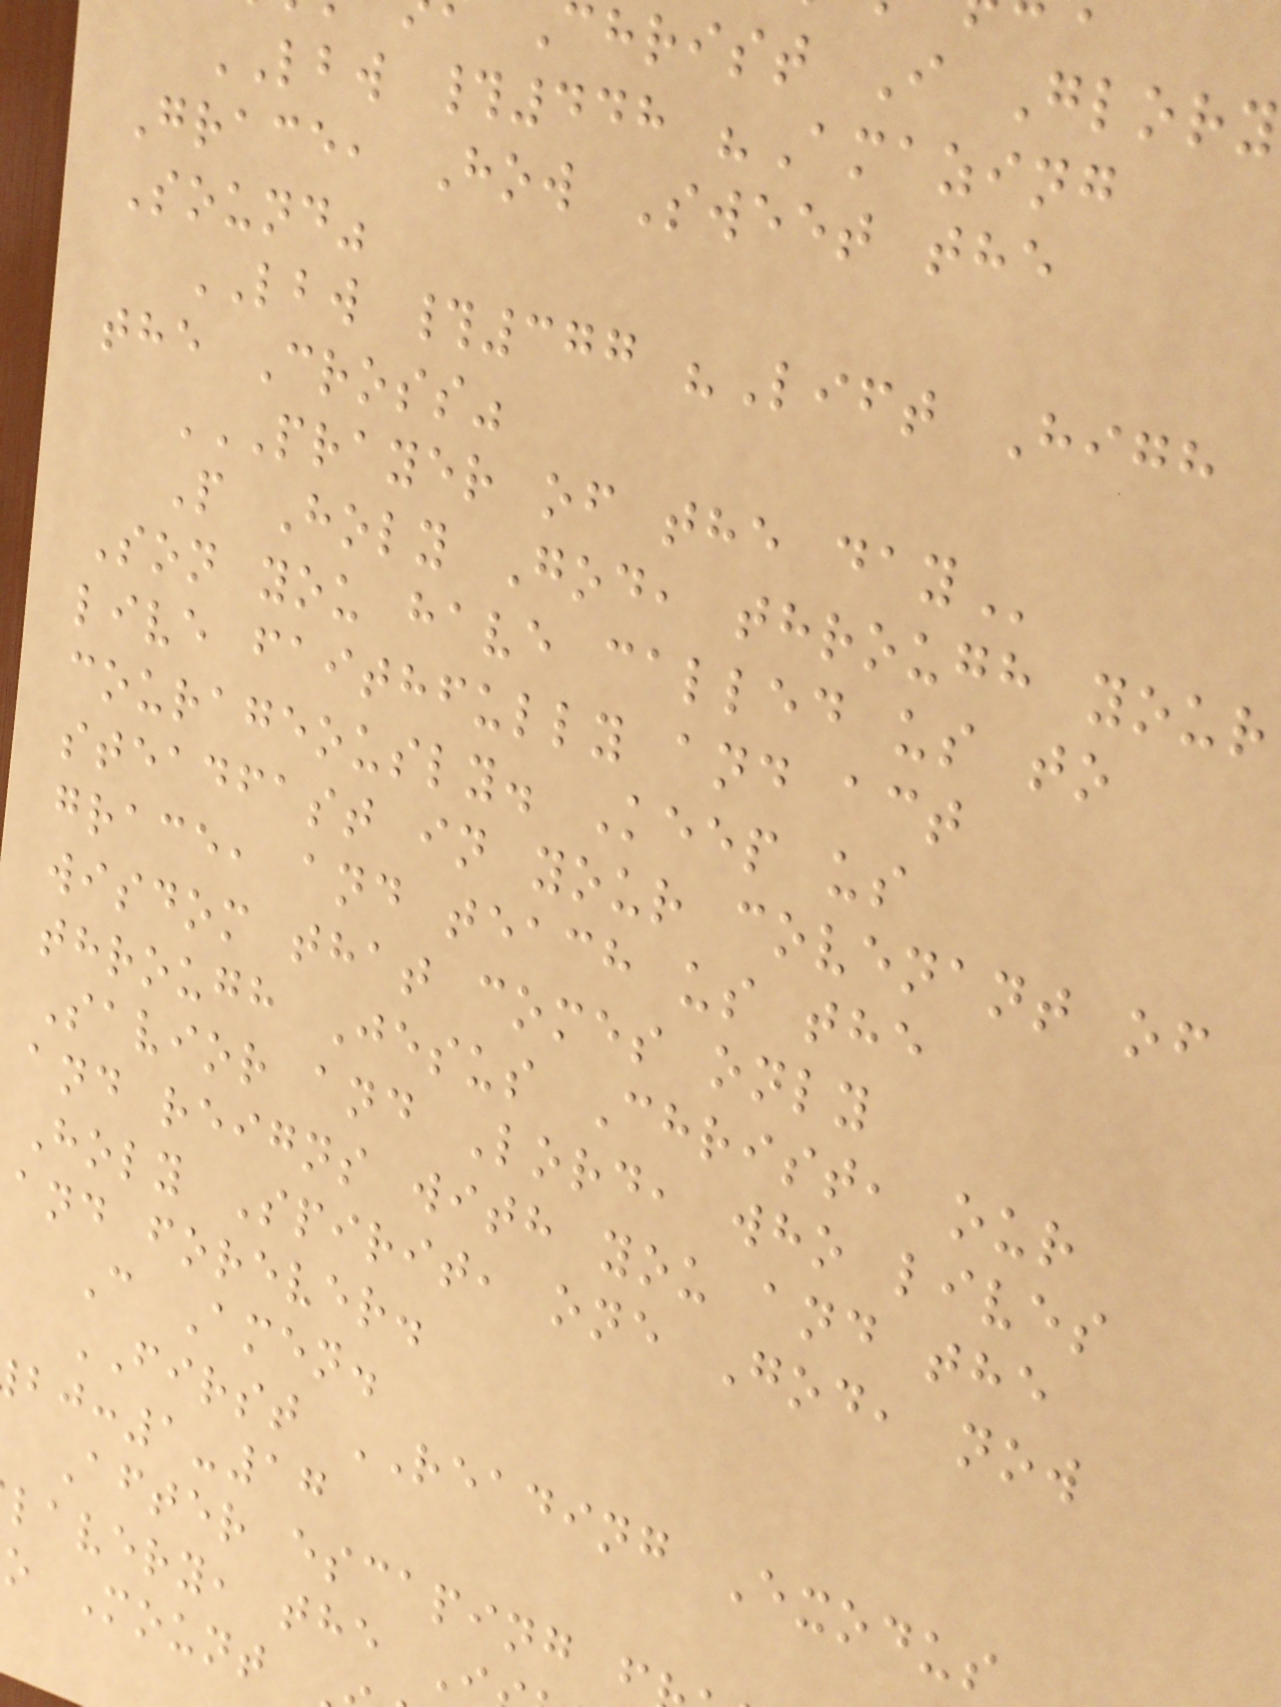christ I Glory
LBW #448 "Amazing
Grace, How Sweet the
Sound"
LBW #377 "Lift High
the Cross"
PRAYER OF THE DAY
P Holy God, through your
Son you have called us to
live faithfully and act
courageously. Keep us
steadfast in your covenant of
grace, and teach us the
wisdom that comes only
through Jesus Christ, our
Savior and Lord, who lives
and reigns with you and the
Holy Spirit, one God, now
and forever.
C Amen.
FIRST READING Exodus
:1-17
After escaping f
lavery, the I
o Mount
